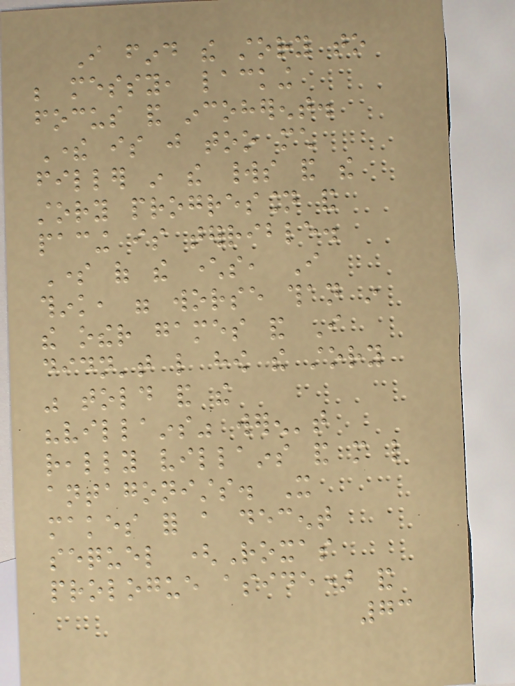I find the story to
be messy, lacking
focus and incoherent.
There is just too much
filler in the worlds and the
story progression and
pacing is terrible.
Some of the characters, I
think, were worse than in
the other games and I
didn't like how the story
was told and the
"villains" weren't
really villains and more like
antagonists. It
makes for a decent
sequel (Roxas
prologue aside) and
73
